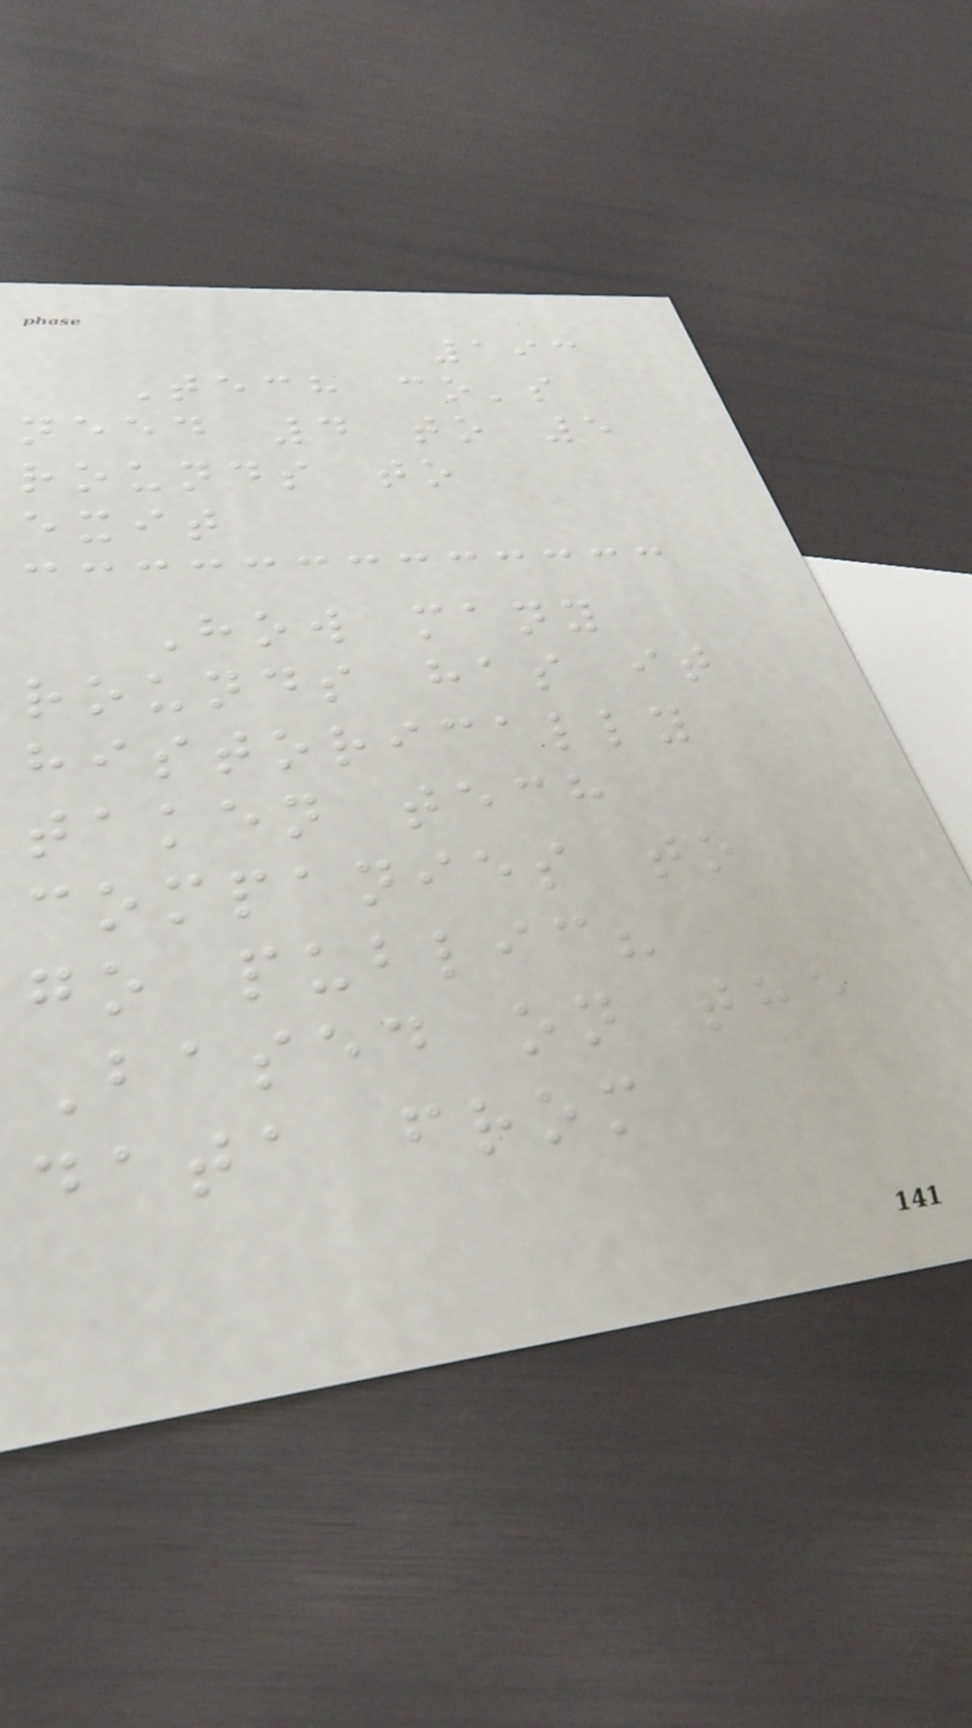193
Tech co's
need 4 to 5
rounds to
exit
How many
rounds has it
historically
taken tech
companies to
go public?
Based on the
data from
